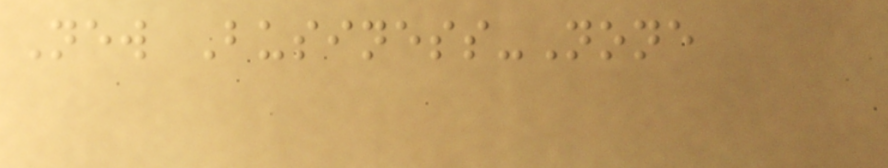New Business-None
